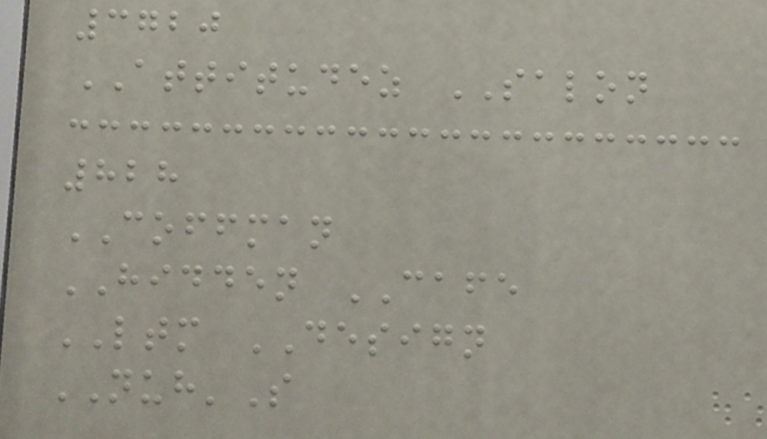3720
ATTITUDEZ SALON
828
COFFMAN
HIDDEN CAFE
LTM DESIGN
NUH'S
